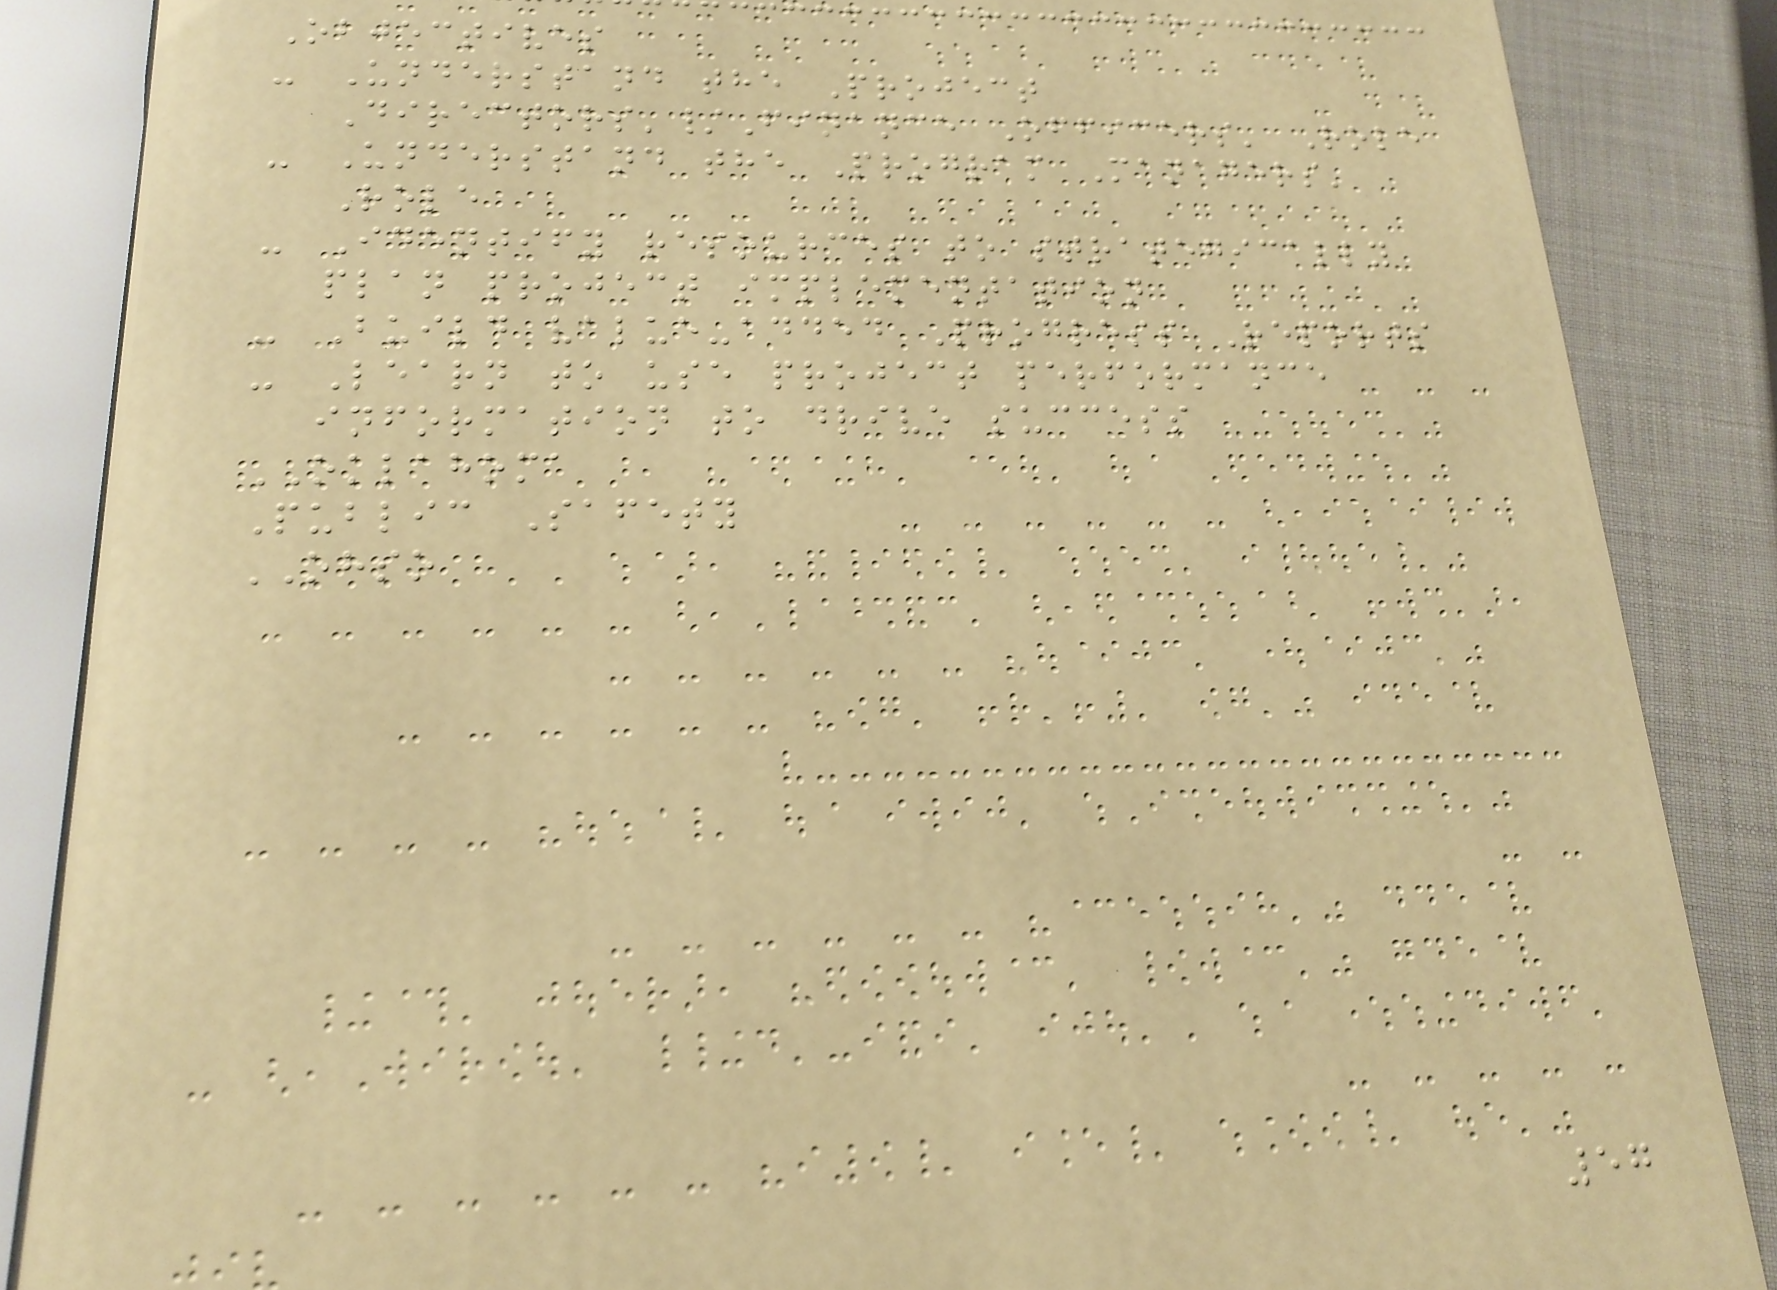Objectives
- Understand the Project
Directors'/Finance Officers' Role
- Understand the Program Managers'
Role
- Identify resources to strategically
plan project implementation
- Build value-added Progress Reports
- Learn to use project performance
information to drive success
OKLAHOMA
Public Safety
OHSO
57
